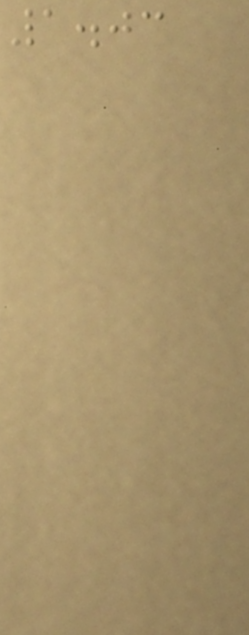1.03
